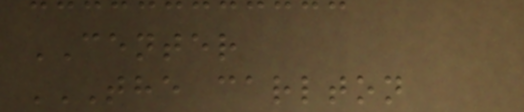CENTER
THE CARLTON
